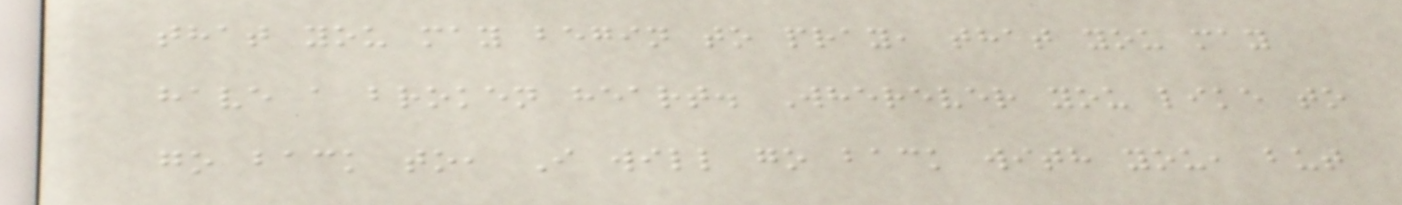that you may begin to pray, that you may
have a broken heart. Wherever you like to
go back to, I will go back with you, but
